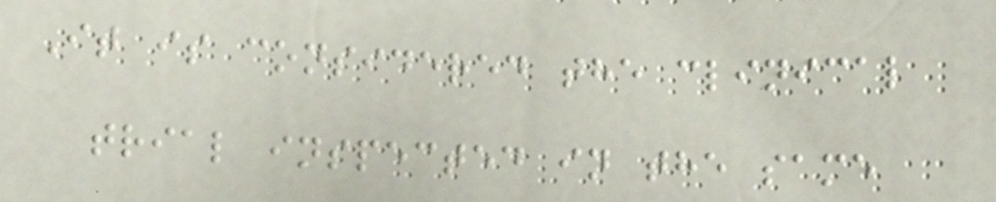It is considered the clinical
trial inspected in the same
